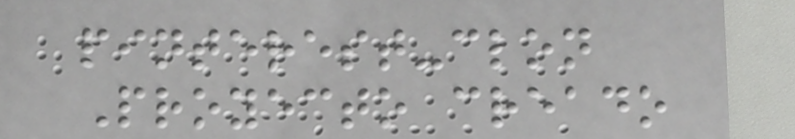pinterest-clon
Proyecto creado
